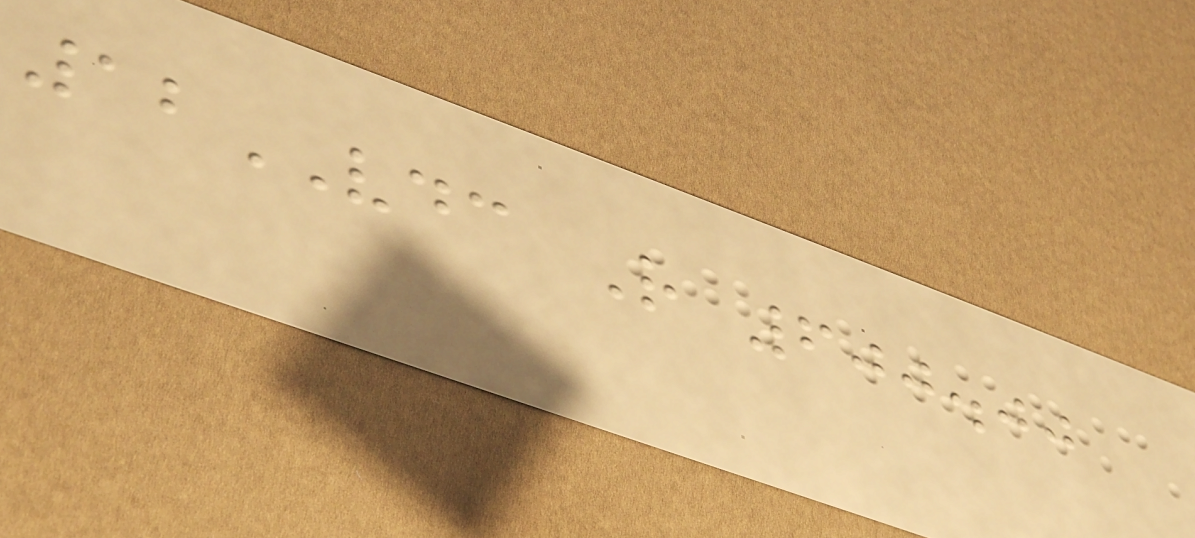12VDC R 600.00
